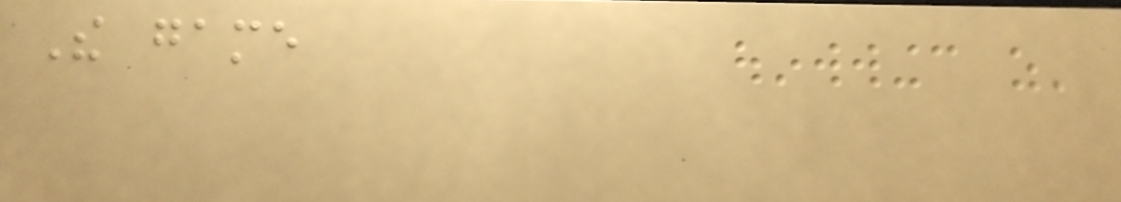The game
